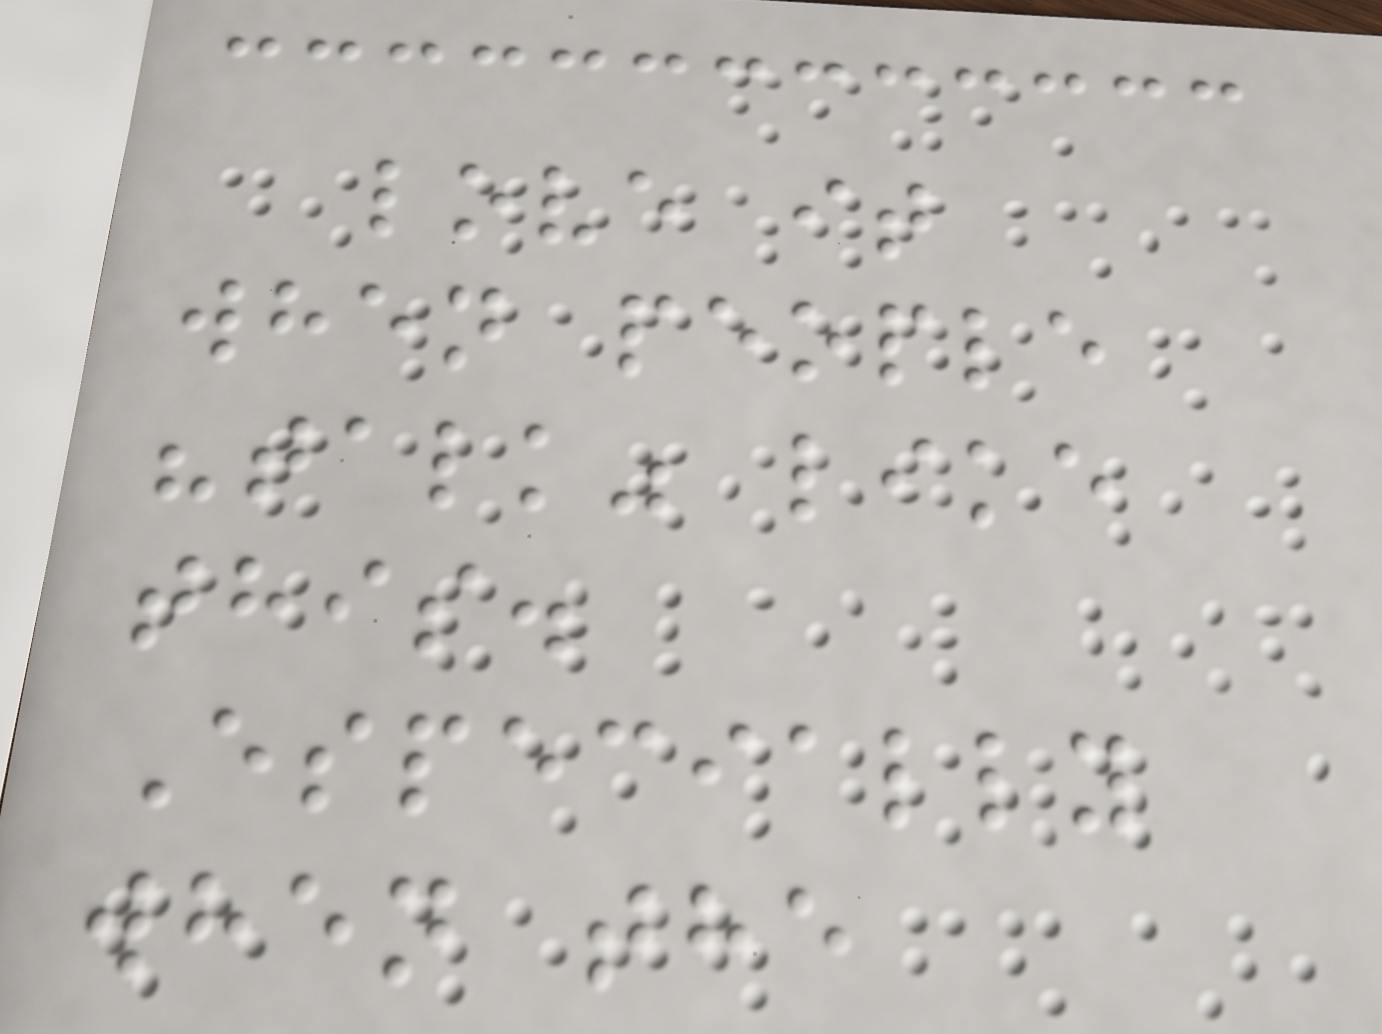love it
when people
"talk" like
this.
Especially
when the
